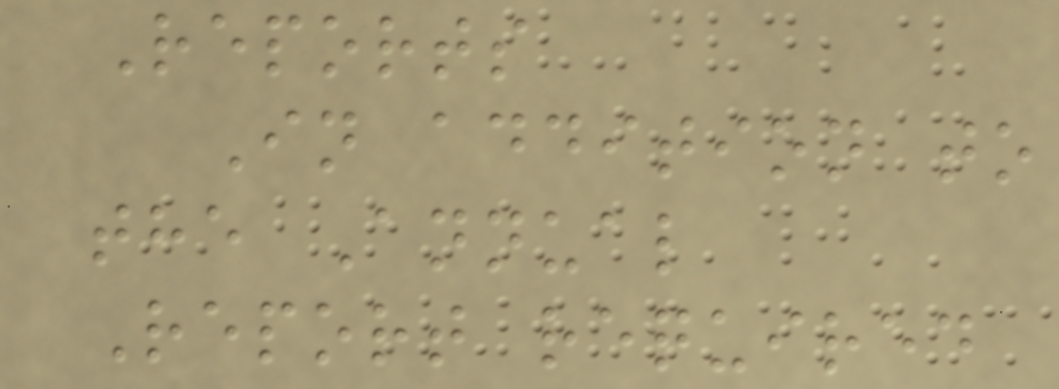Reports
In addition to
the Annual
Report required
